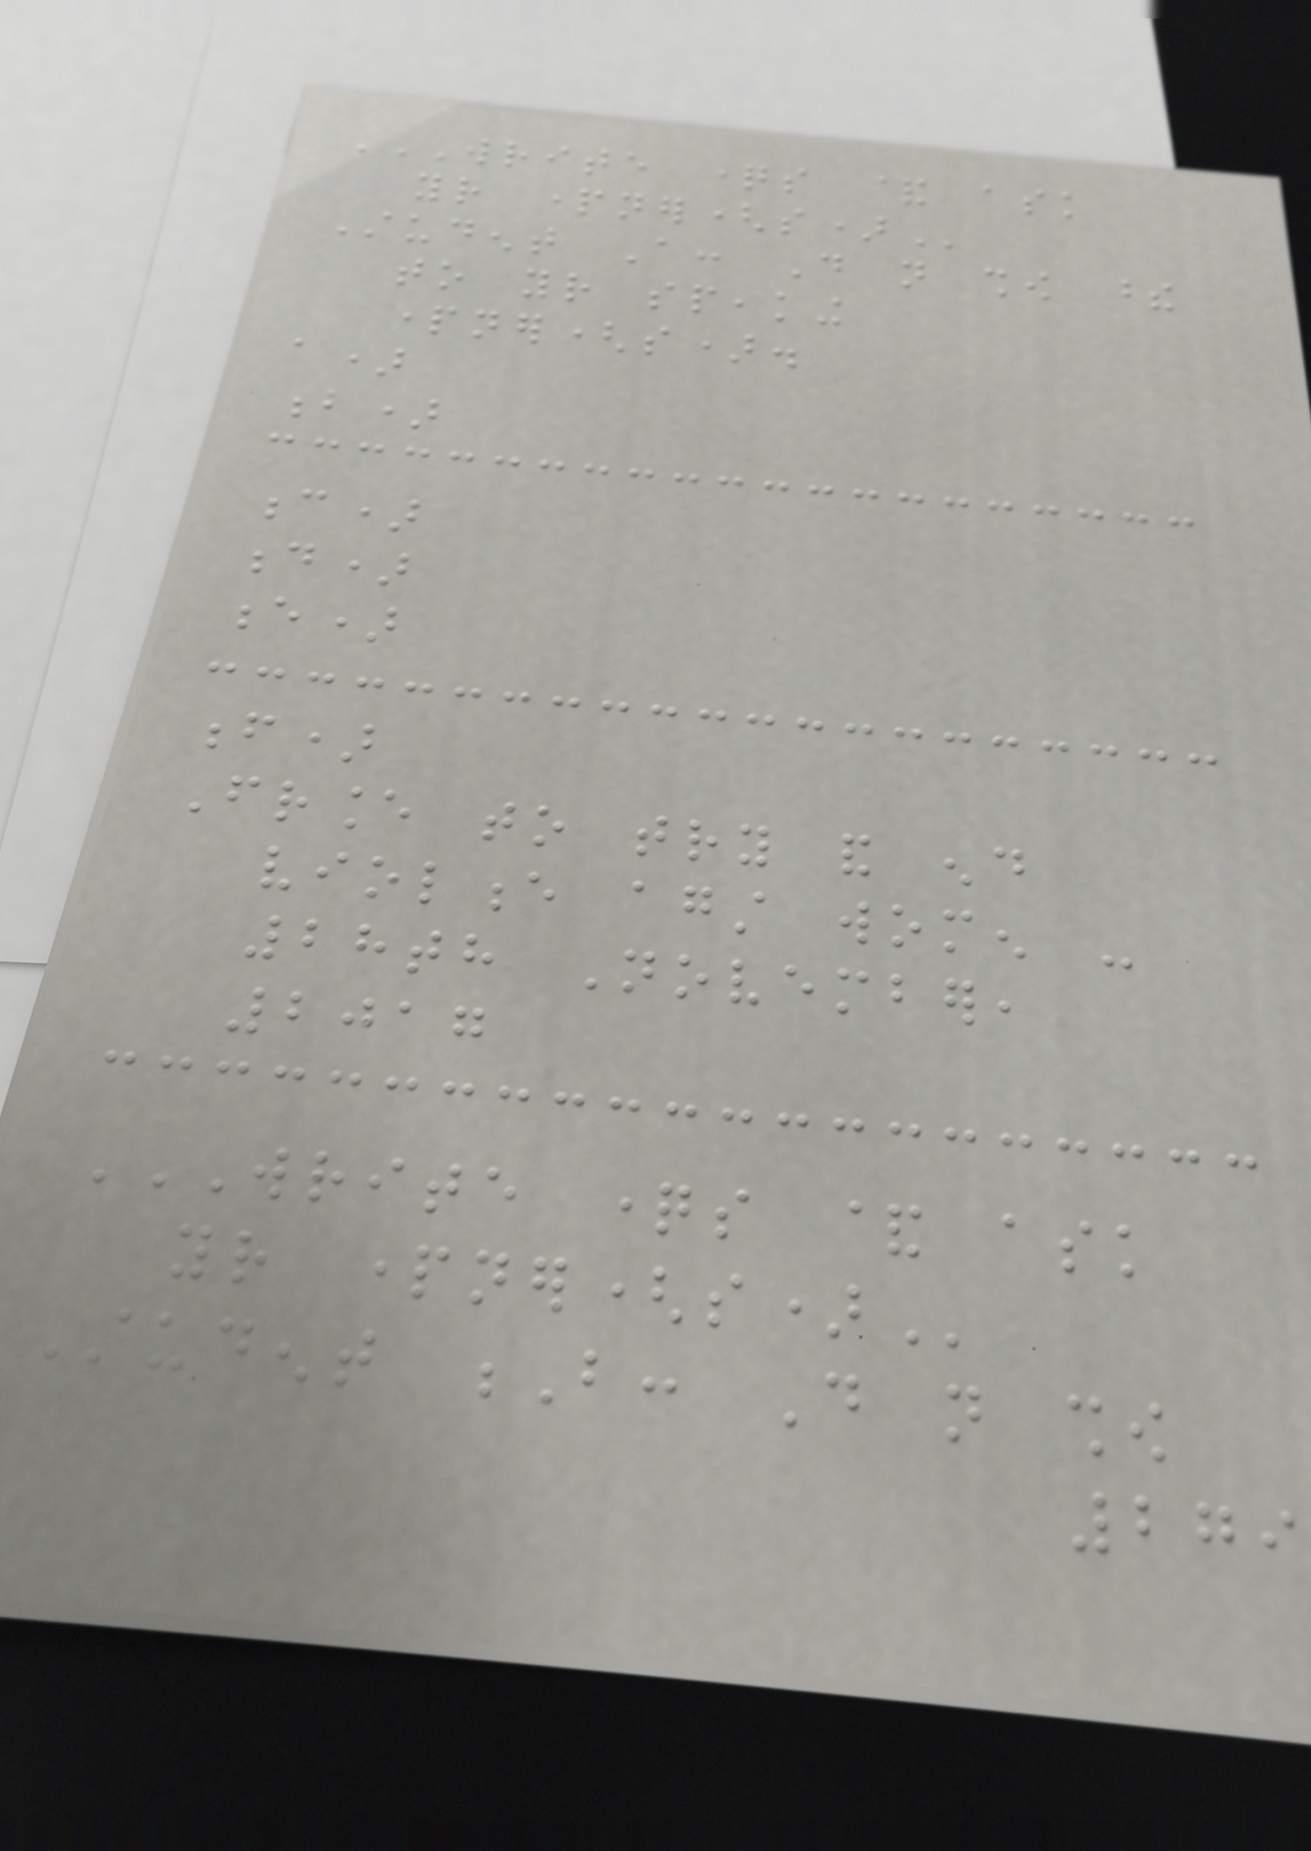WRITE QUESTIONS & ASK
YOUR PARTNER(S)
Student A: Do not show these
to your speaking
partner(s).
a)
b)
c)
d)
e)
f)
France to try and end
violence against women -
28th November,
2017
WRITE QUESTIONS & ASK
YOUR PARTNER(S)
Student B: Do not show
279
